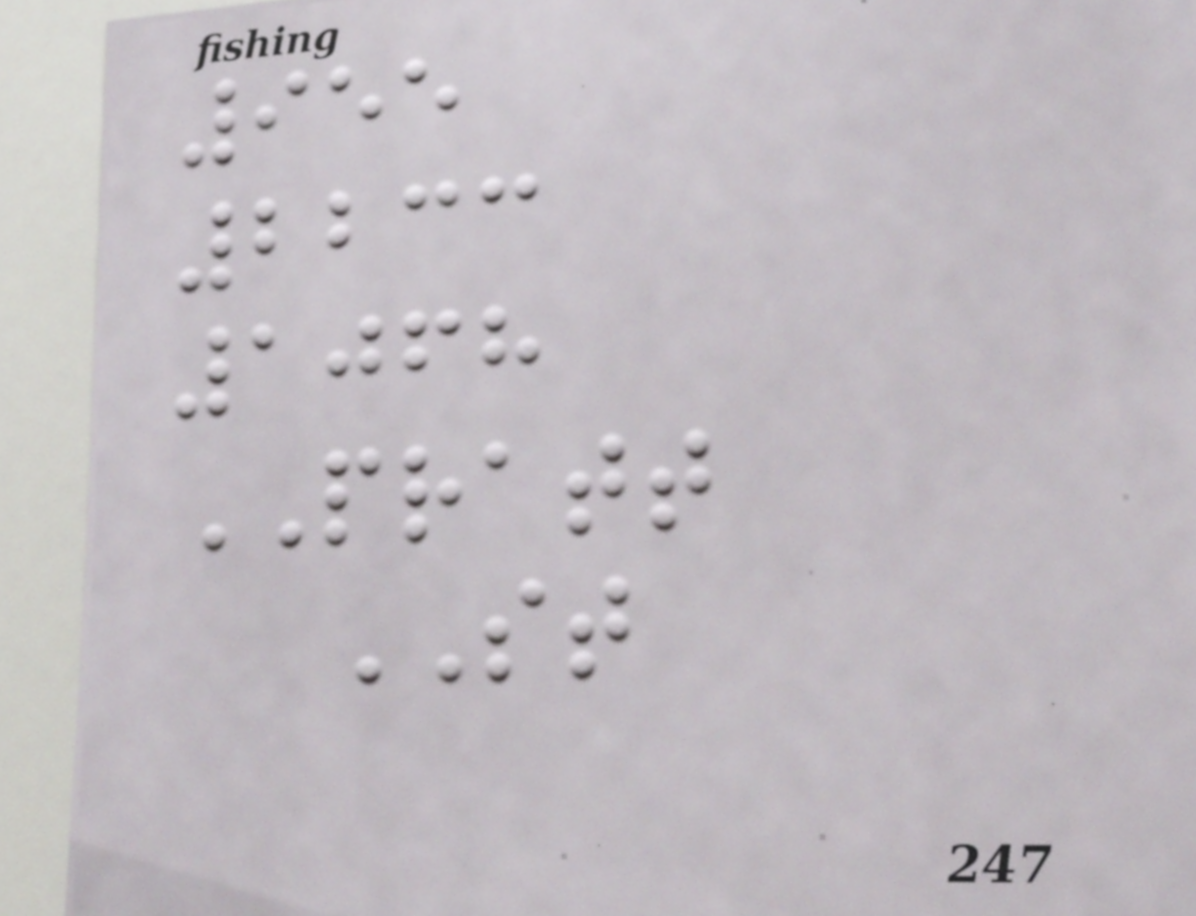955
2233
1068
PRATT
ST
